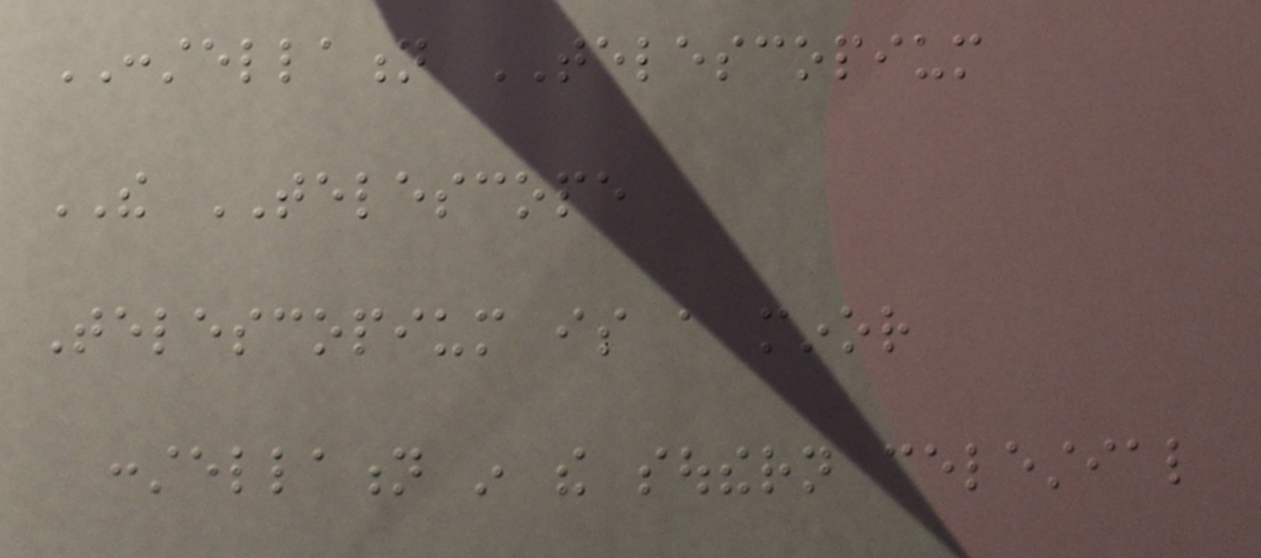CONSTELLATION TELESCOPIUM
THE TELESCOPE
Telescopium is a minor
constellation in the southern celestial
